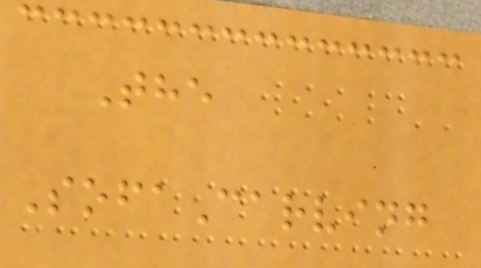The
SofaCarving
